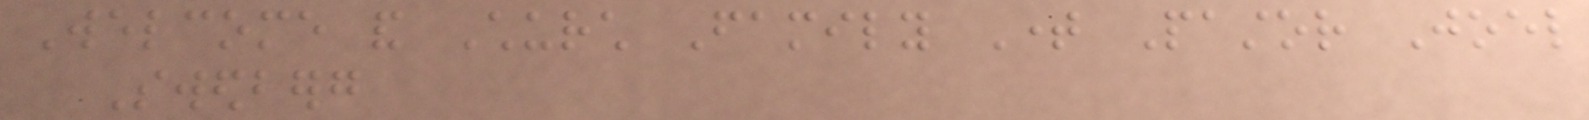Welcome and Church Family Time Pastor Joel
Swedberg
